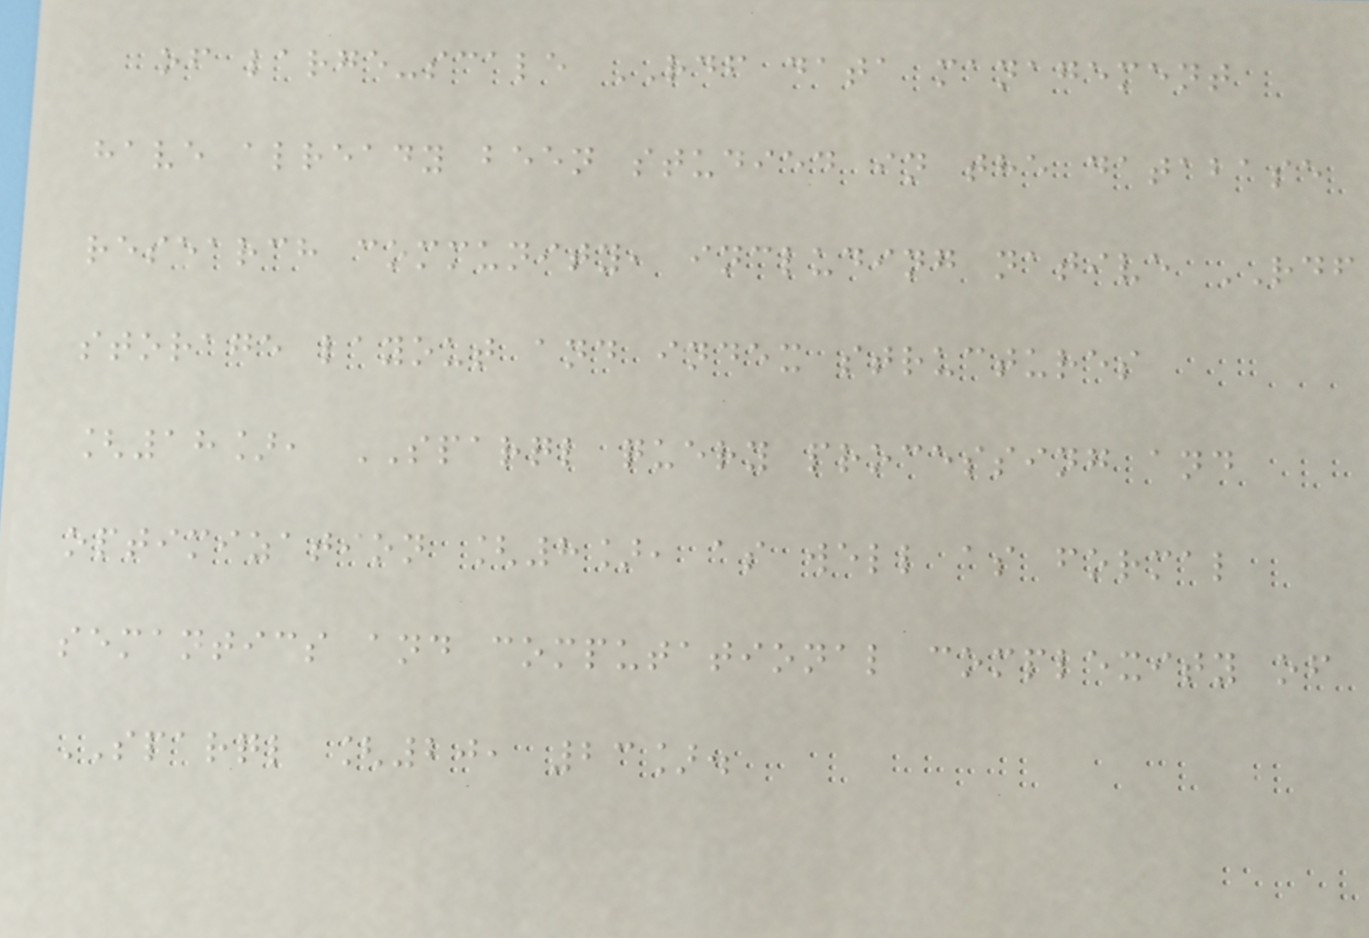of large-scale RDF data management
have already been studied in the database
research community, including native RDF
storage layout and index structures
[18], SPARQL query processing and
optimization [8], as well as formal
semantics and computational complexity of
SPARQL [20, 23].
